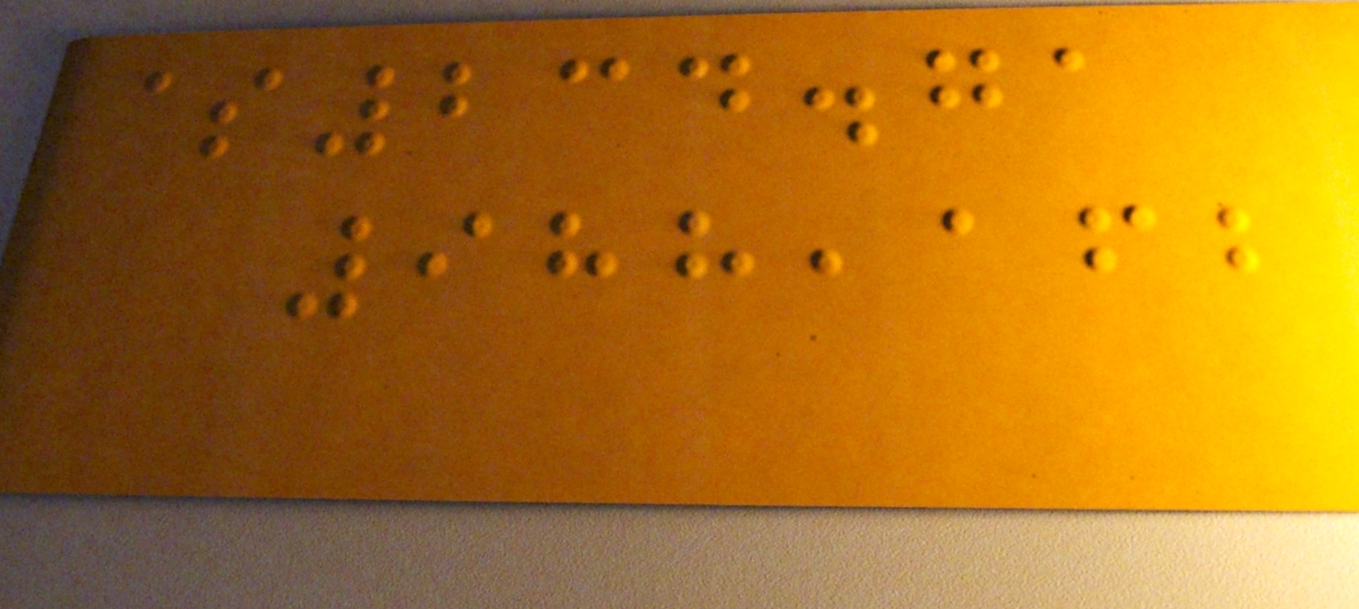$234.71
988,162
